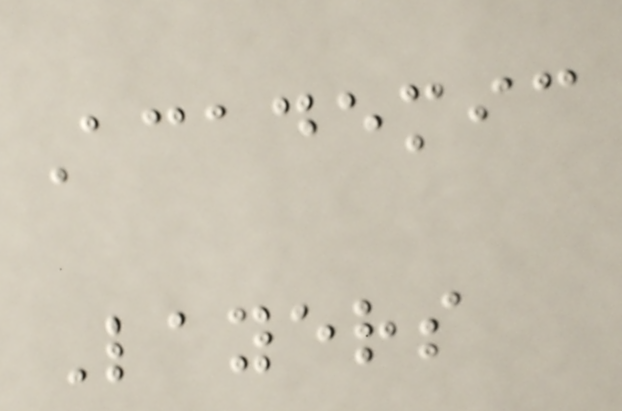Academic
Layers
